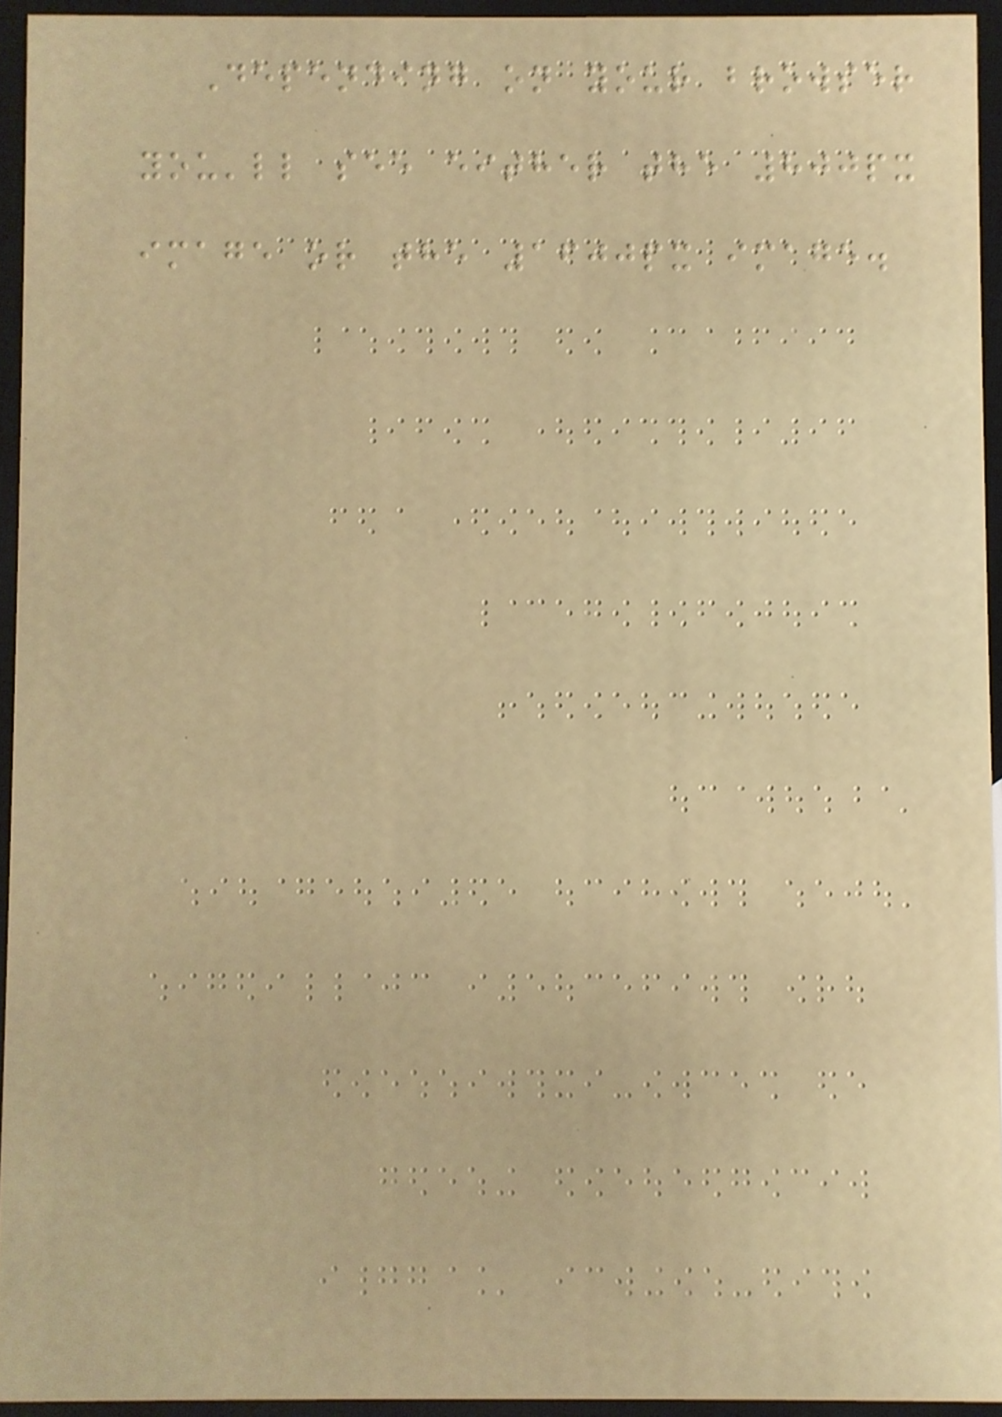Depending on your browser
you'll see either the 800px
image or the 1600px image.
